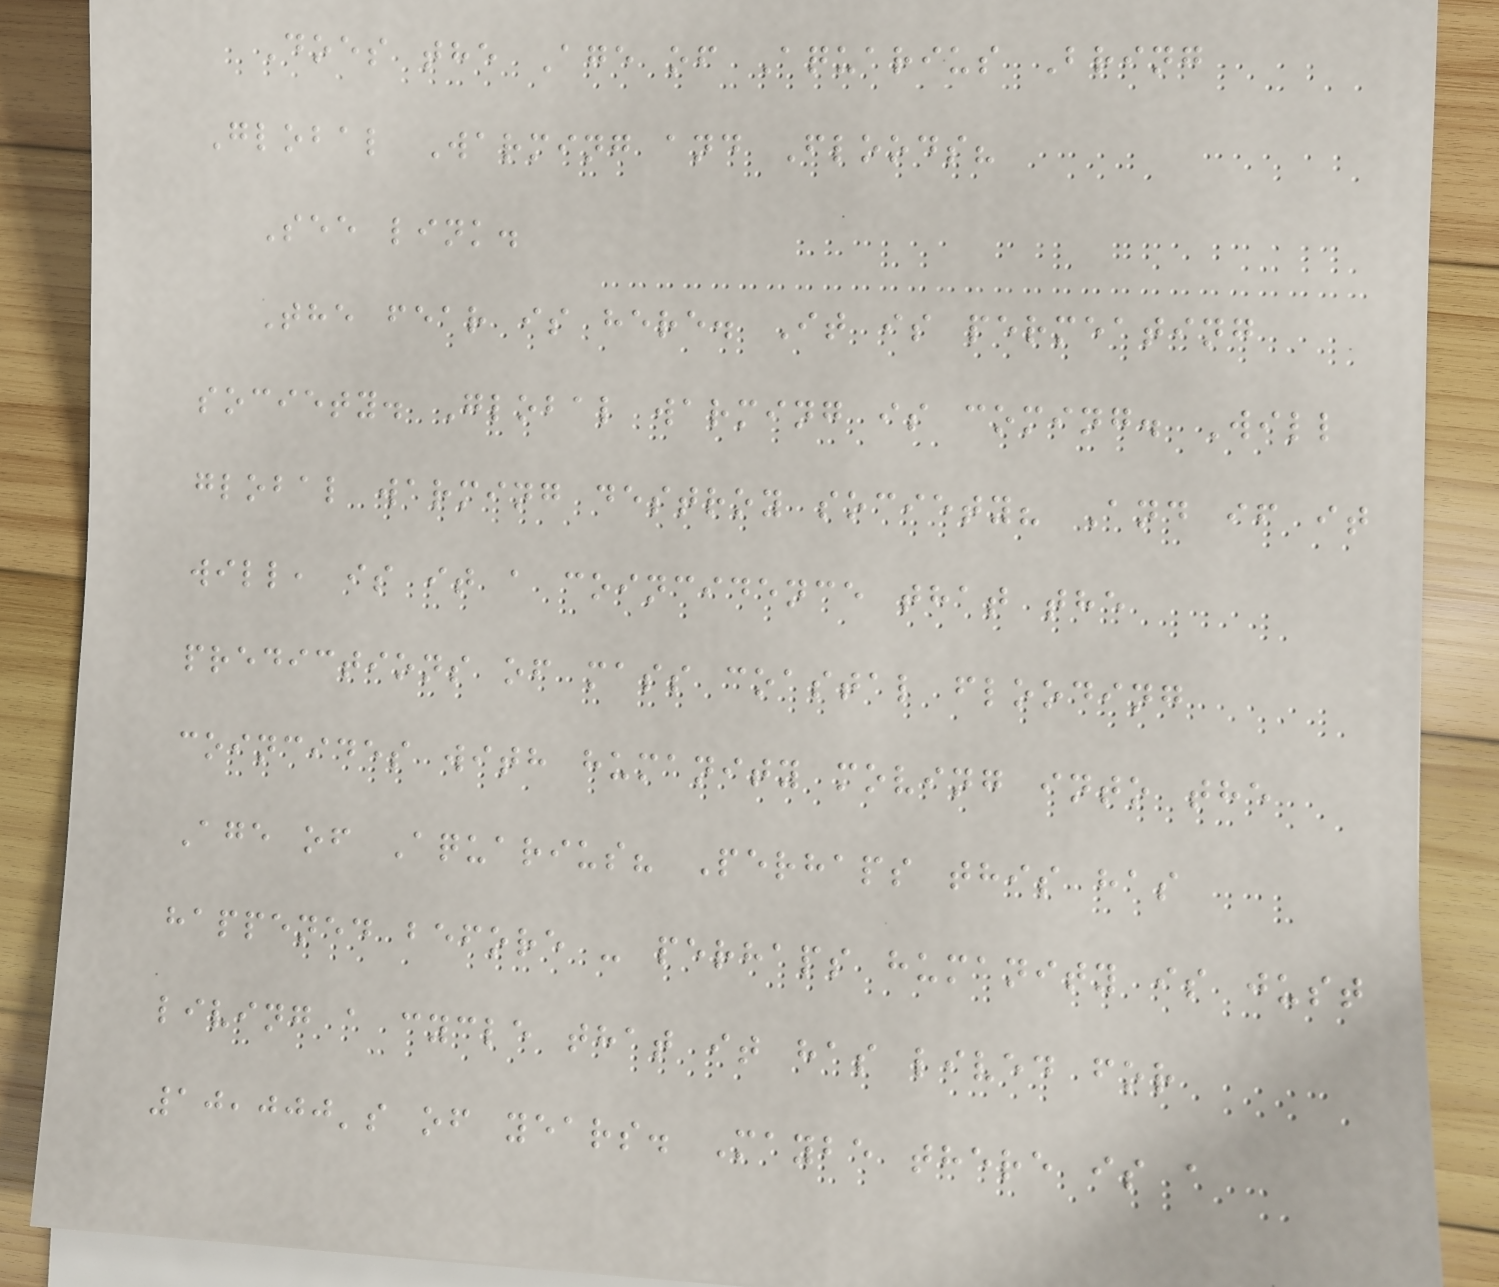Does the Age of Aquarius Bring
Global Warming and Floods?
See link.
The fear is here. It is permeating
society. Global warming is coming. Will
global warming destroy society? And if it
will, is it a coincidence that the
predictions of mass coastal flooding
coincides with humanity moving into the
Age of Aquarius? Perhaps this has
happened before - perhaps humanity is just
living a cycle that it has lived for
10,000's of years. Maybe there is a
